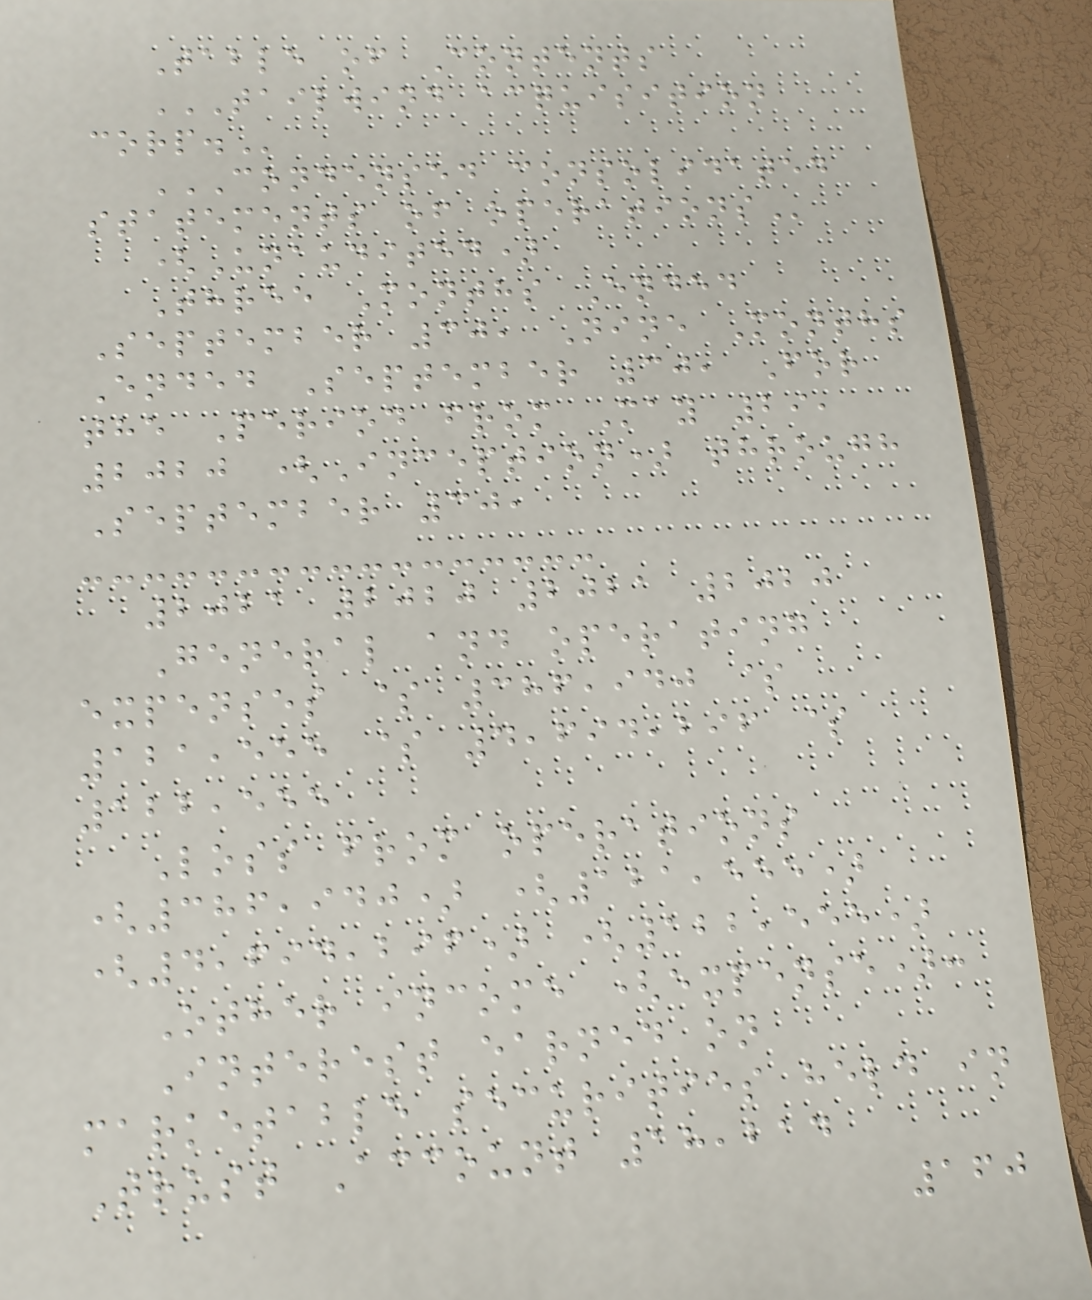Table of Contents
TAILWIND ACQUISITION
CORP.
CONDENSED CONSOLIDATED
STATEMENTS OF OPERATIONS
(Unaudited)
Three Months Ended
September 30, Nine Months
Ended September 30, For
the Period from May 29,
2020 (Inception) through
September 30,
2021 2020 2021 2020
General and operating
expenses $ 386,940 $
121,555 $ 4,694,296 $
122,555
Loss from operations
(386,940) (121,555)
(4,694,296) (122,555)
Other income (expense):
Interest earned on
marketable securities held in
Trust Account 18,214
160
